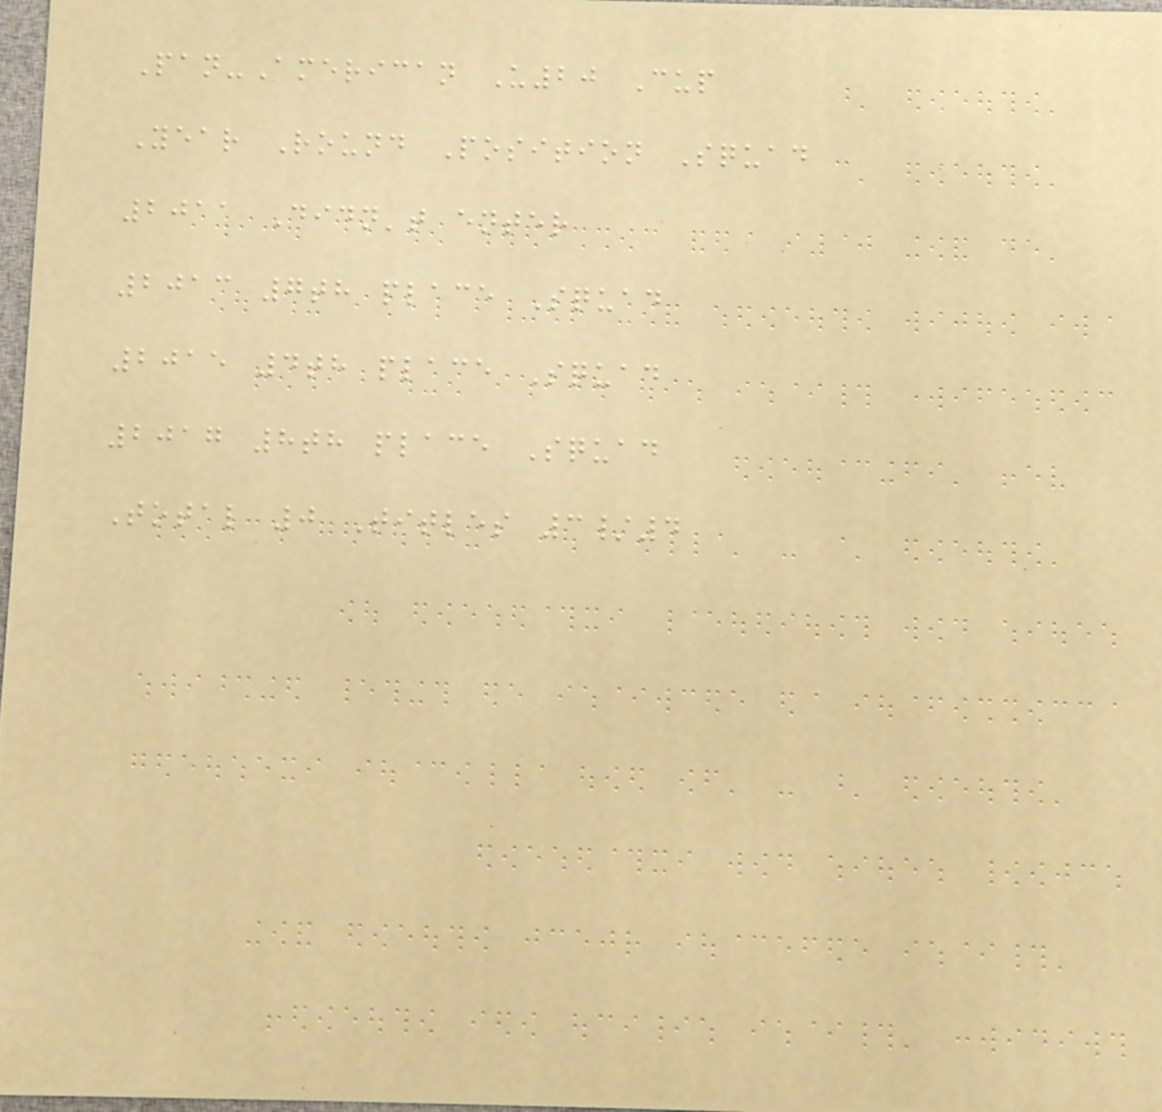Pan-American U20 Cup
Year Round Position Squad
2011 Didn't enter
2013 7th place Squad
2015 4th place Squad
2017 8th place Squad
Total 0 Titles 3/4
